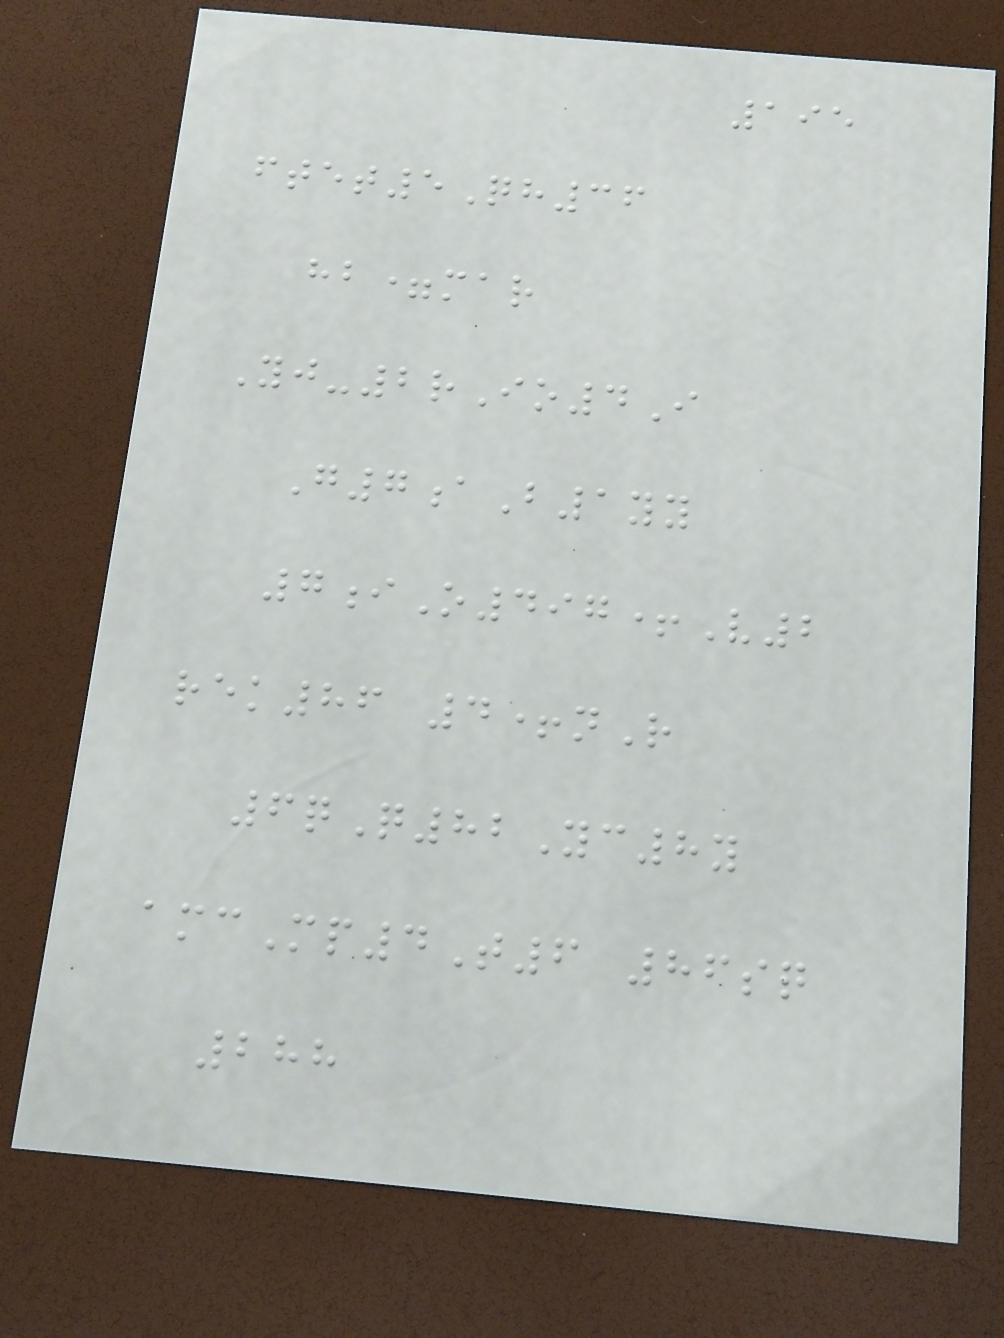195
ftet5Qh36
hb=mar
Yj-2rIo4I
G7aB1yy
7iO497+V2
rek86 4+nR
6qQ82Yc8y
amcMp4T6 86sq
288
